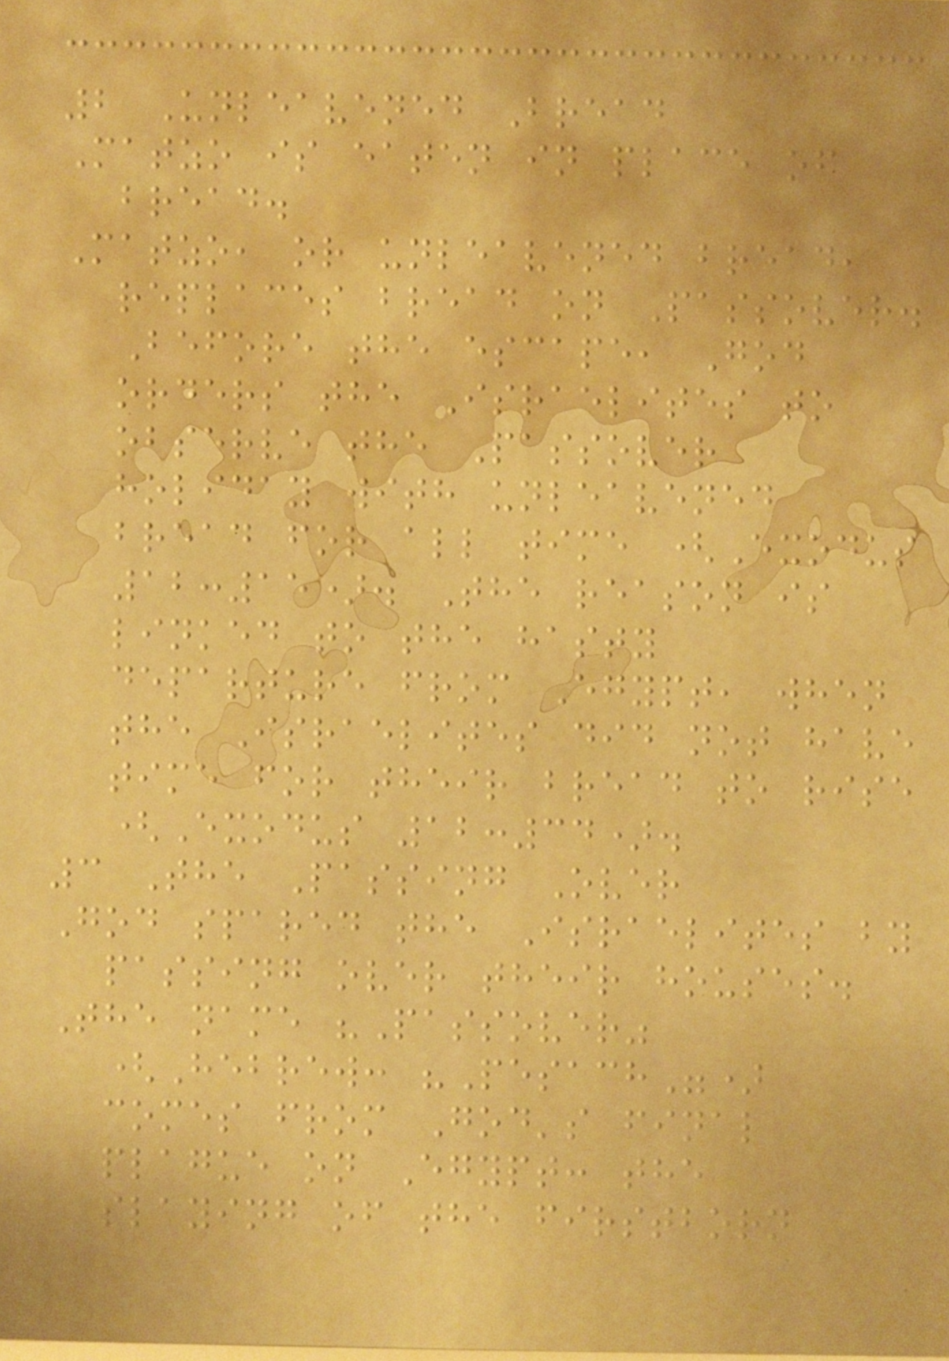2 Unleavened Bread
Matzo is eaten in place of
bread.
Matzo, or unleavened bread,
replaces bread on Passover.
Before the escape, God
orders the Israelites to
observe the Passover
holiday with unleavened
bread for all time (Exodus
12:15). The reason is
linked to the hasty
departure from Egypt, when
the Israelites did not have
time for their bread to rise
(Exodus 12:34).
3 The Passing Over
God spared the Israelites by
passing over their houses.
The name "Passover"
(Hebrew: "Pesach")
comes from God's final
plague on Egypt: the
slaying of the firstborn
